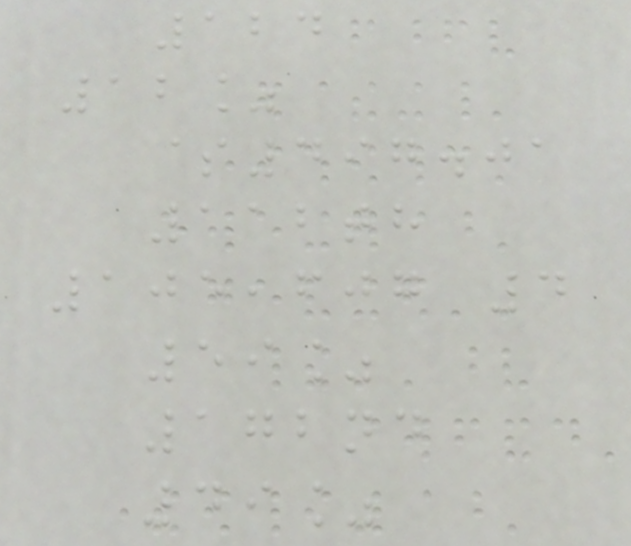124
12%
$497.01
112th
105,607 4
59%
172nd
49%
